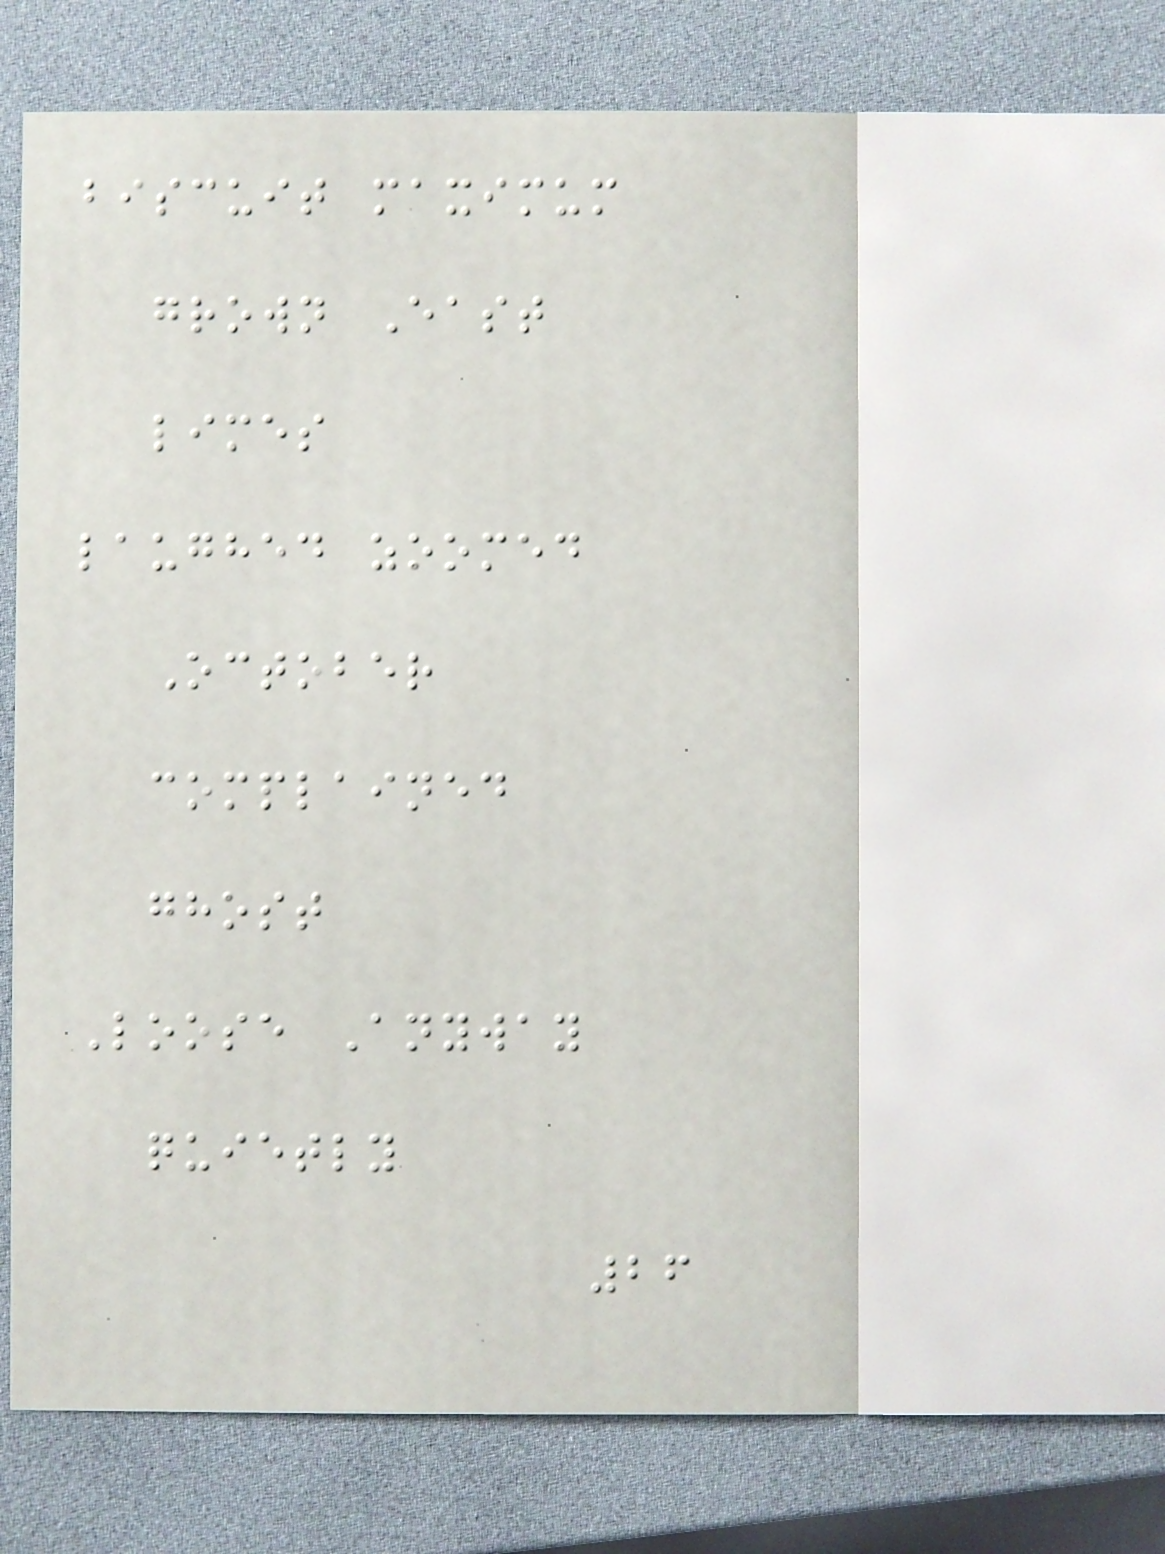biscuit maximum
grown East
limes
laughed zoomed
October
complained
ghost
Loose Anyway
quietly
26
